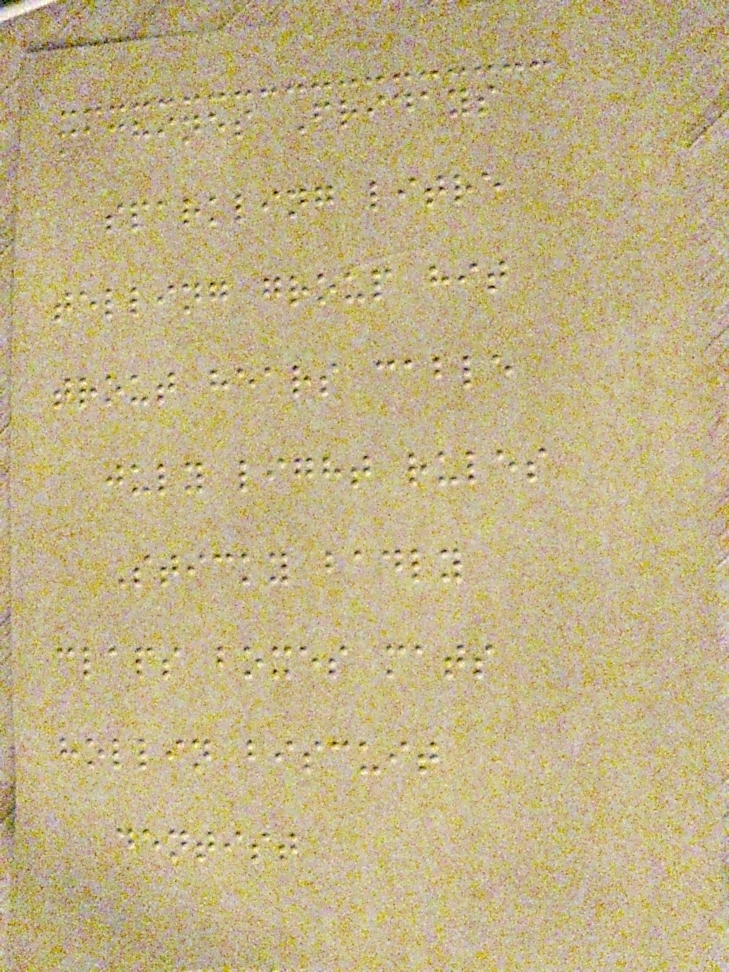machines Fridays
sparkling litre
telling group hit
trout hears cable
july light rules
Sticky badly
claps boxes mats
hollin biscuit
dentist
